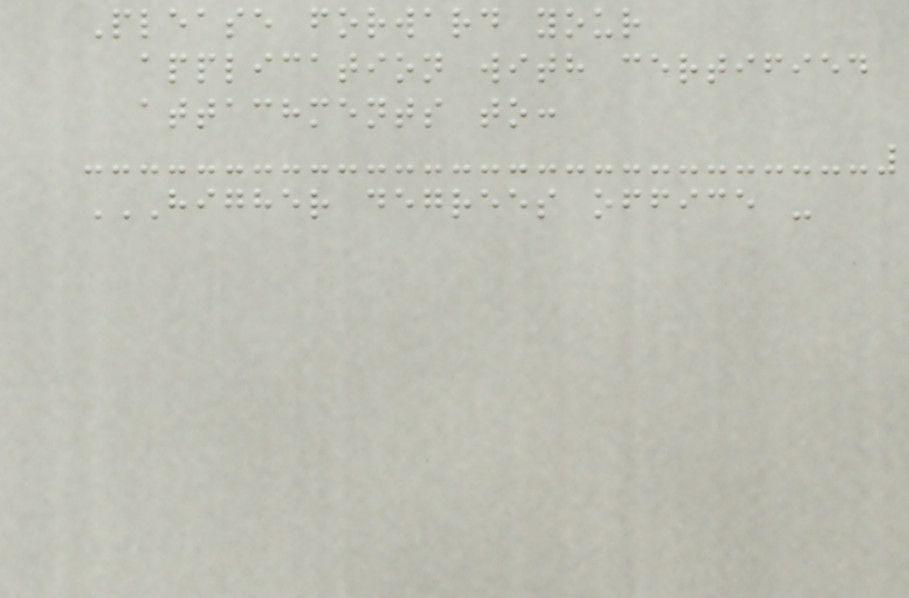Please forward your
application with certified
attachments to:
HIGHER DEGREES OFFICE -
